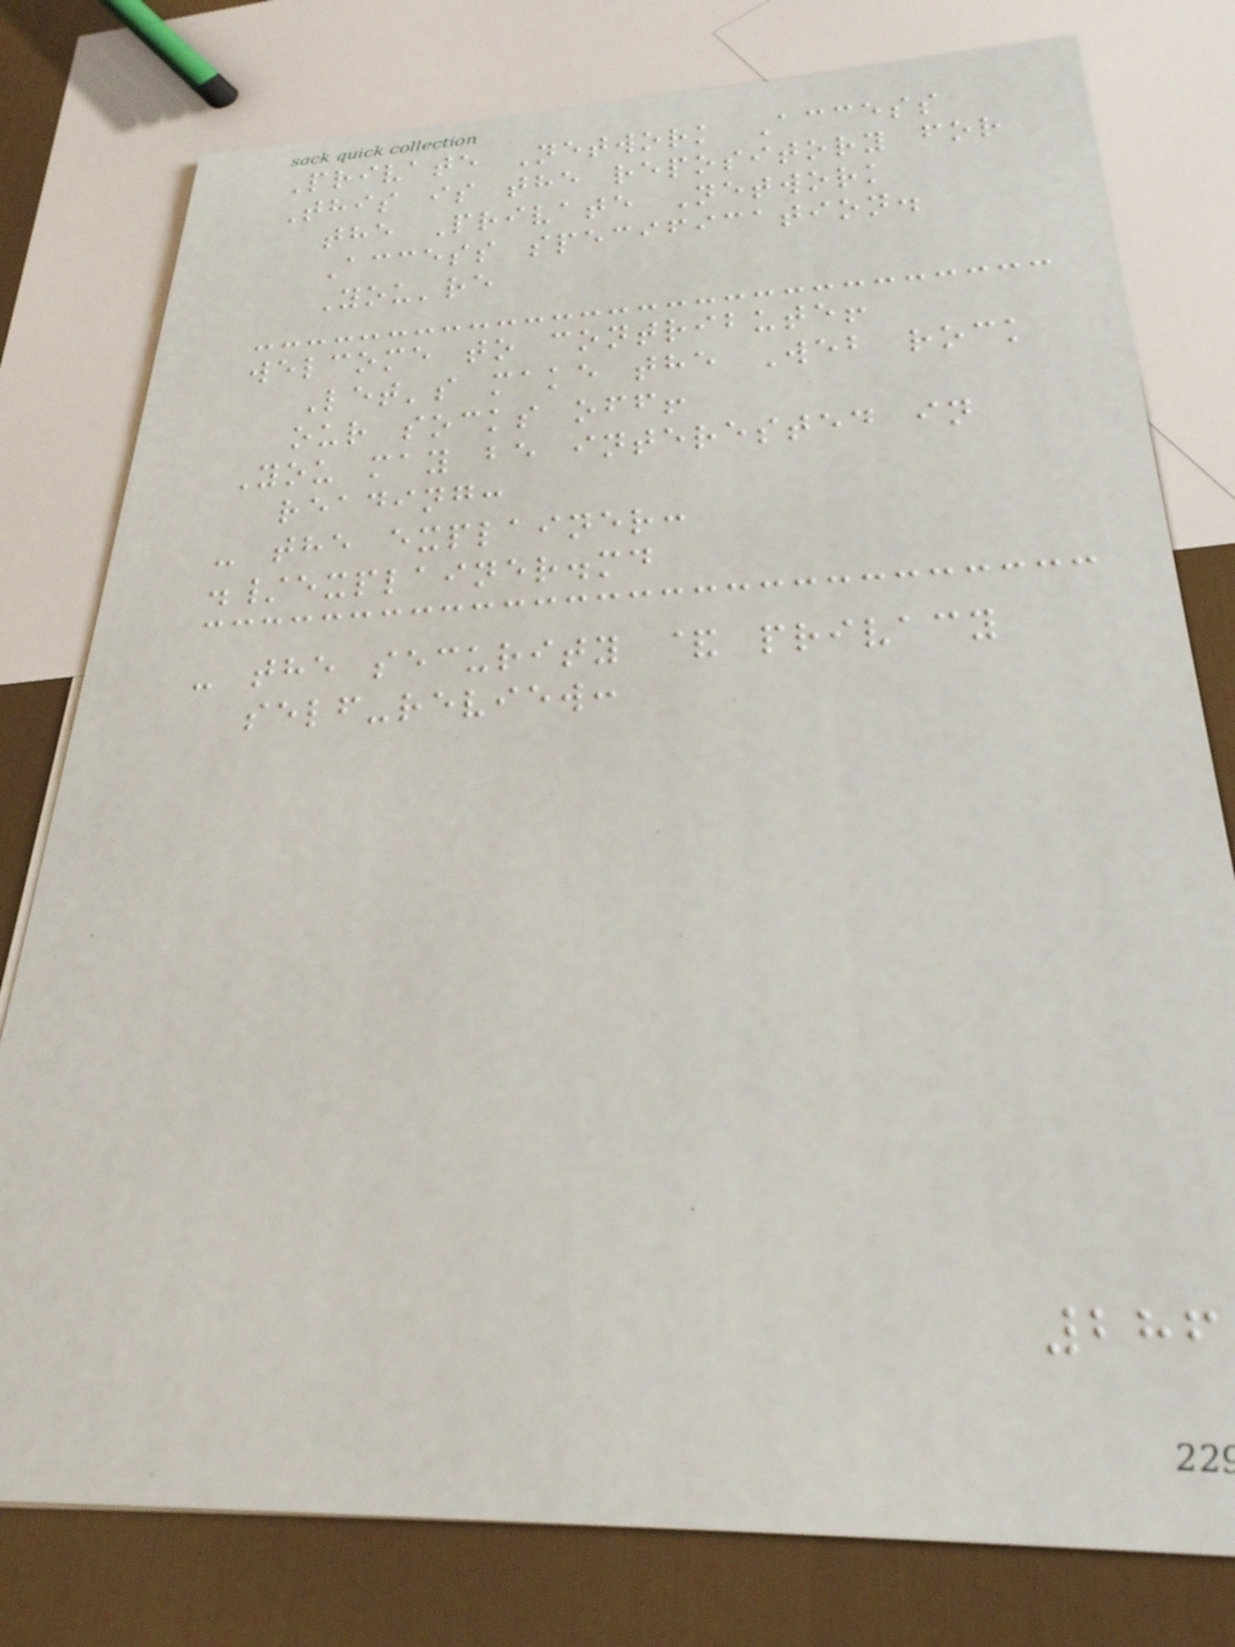Private Network Access
This is the repository for
the Private Network
Access specification.
You're
welcome to contribute!
Let's make the Web rock
our socks off!
You may be interested in
reading:
- the explainer:
./explainer.md
- the security & privacy
self-review:
286
